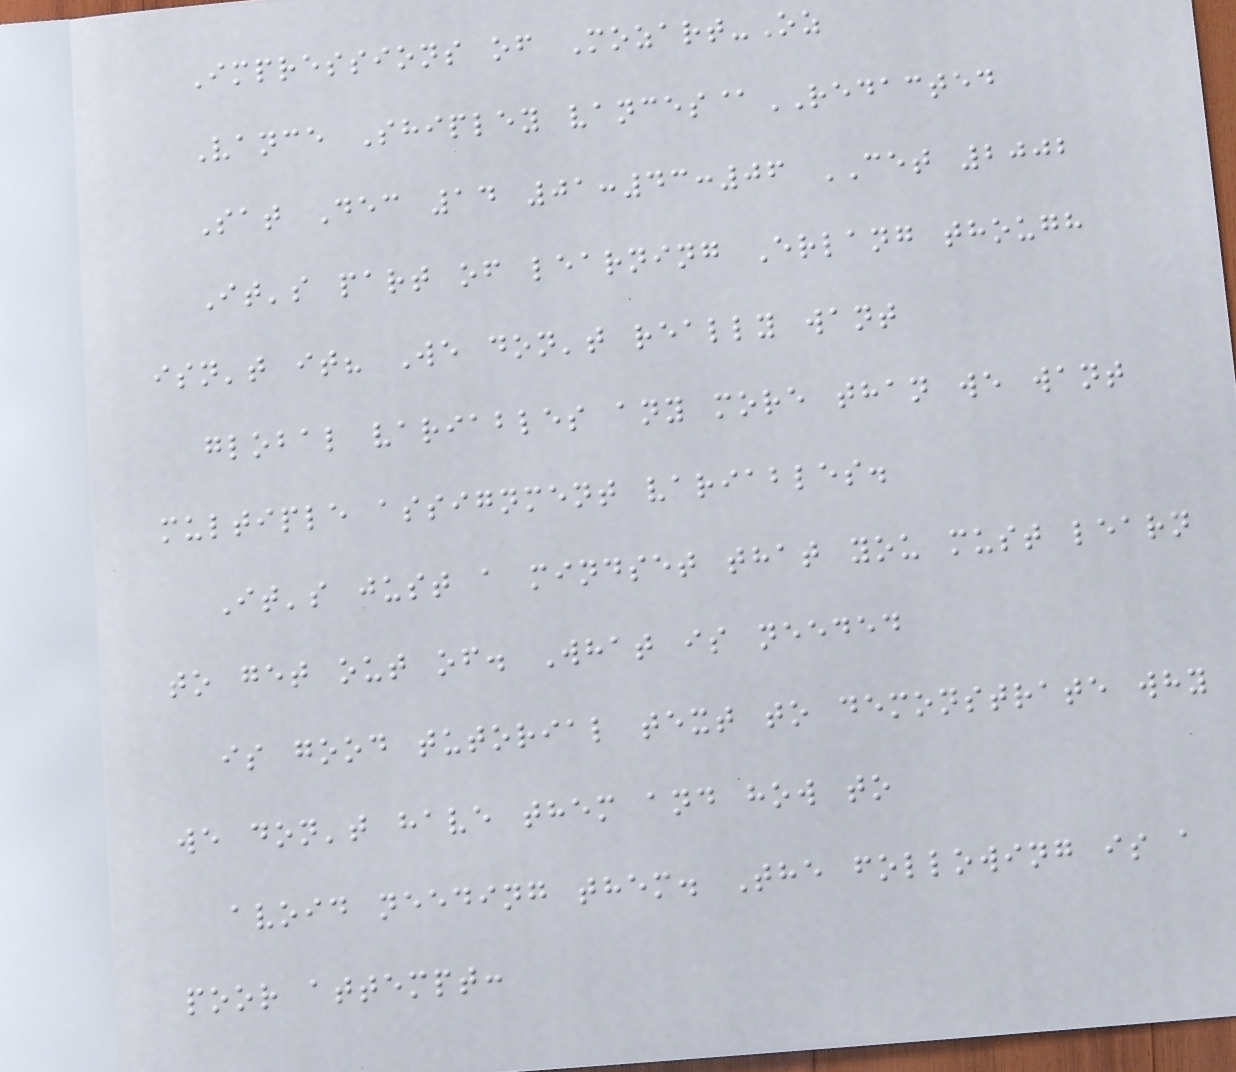Impressions of Mozart-Oz
Vance Shipley vances@REDACTED
Sat Dec 14 01:43:06 CET 2002
It's part of learning Erlang though
isn't it? We don't really want
global variables any more than we want
multiple assignment variables.
It's just a mindset that you must learn
to get out of. What is needed
is good tutorial text to demonstrate why
we don't have them and how to
avoid needing them. The following is a
poor attempt:
